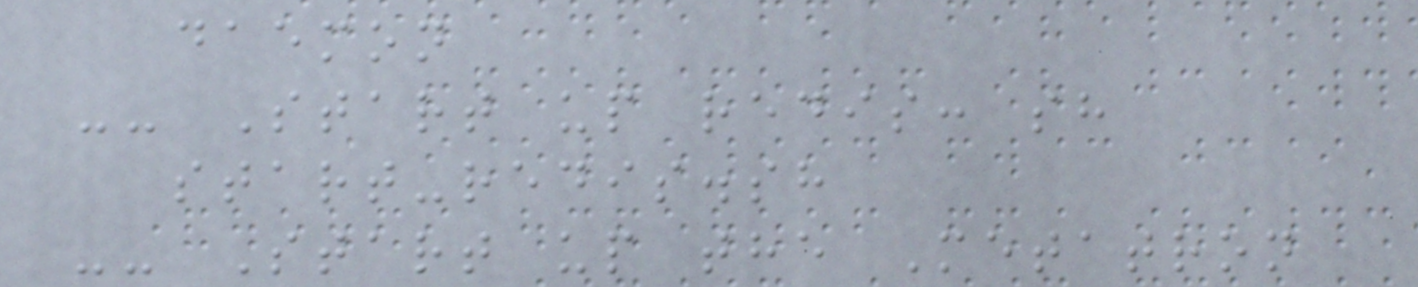daemon
-- Start up redis: sh
start-redis.sh
-- Start up the Metatron
